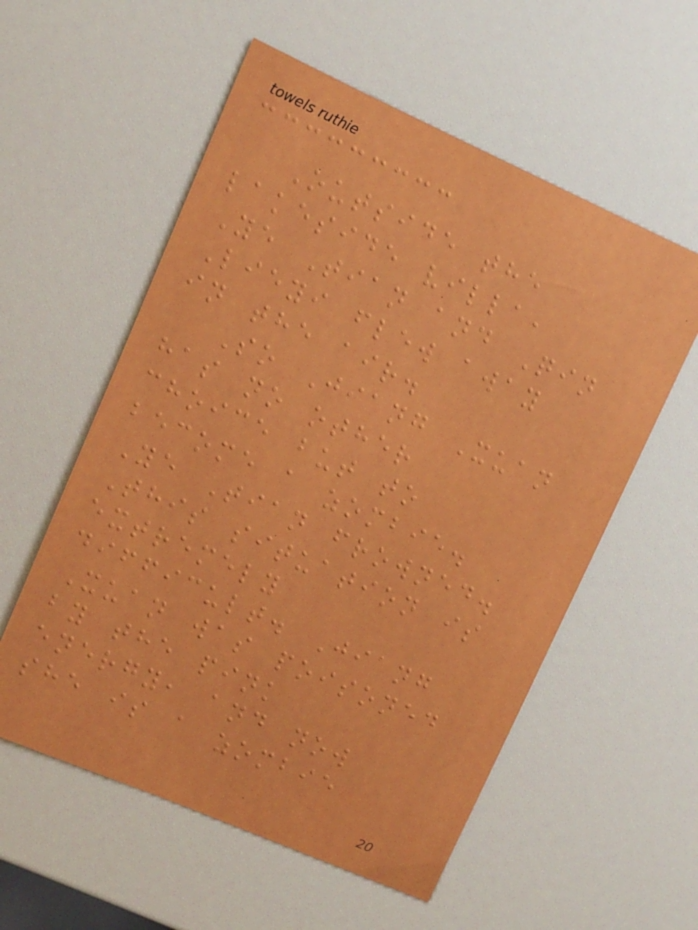Outside the
lakeside villa,
Ye Tian and Qin
Lieyi flew away
in the air.
So Jiang Xuan
has no other
choice but to
become a zombie.
Ye Tian frowned.
This situation is
extremely
difficult. Jiang
Xuan was poisoned
by the pink
energy, and now
she is a zombie
